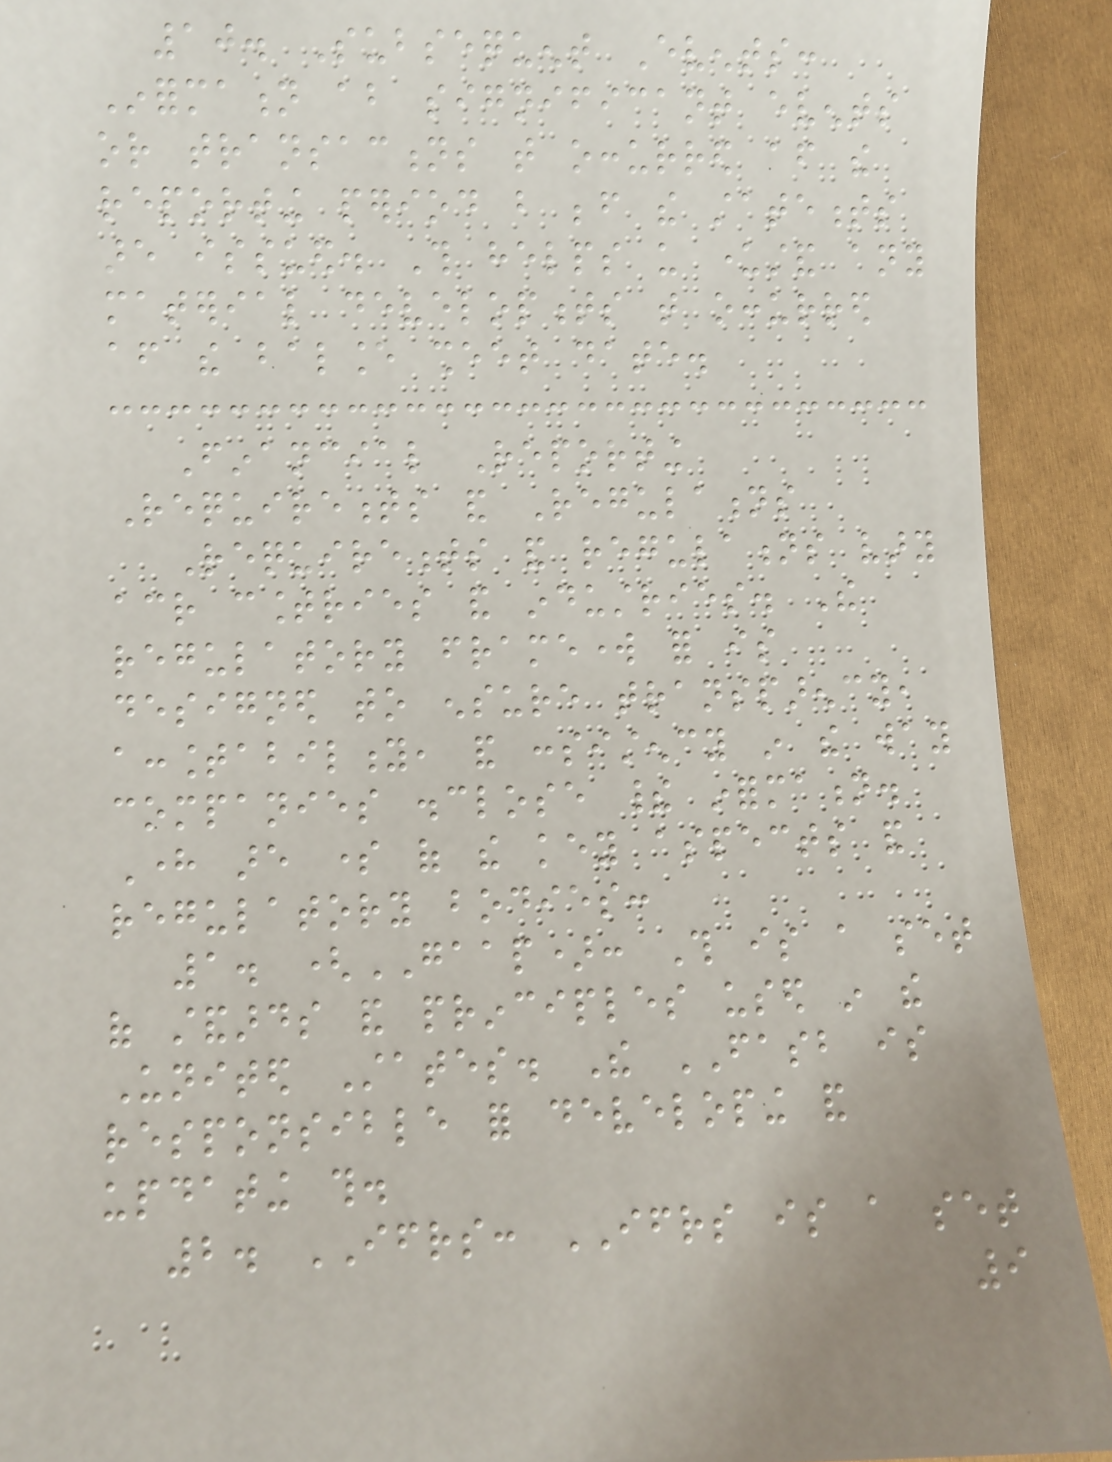10. Subsequent Events:
Information about significant events
or transactions that occurred after the
reporting period but before the statements
are issued. This helps us understand any
material developments that occurred
after the balance sheet date.
Financial Reporting
Requirements and Regulations
Requirements and regulations vary
across countries and industries. The
regulatory framework for is
designed to ensure transparency,
accountability, and consistency in the way
companies disclose their information.
Here are some of the key aspects and
regulatory bodies:
1. (GAAP): This is a set
of standards and principles used in the
United States. The FASB is
responsible for developing and
updating this.
2. IFRS: IFRS is a set
9
